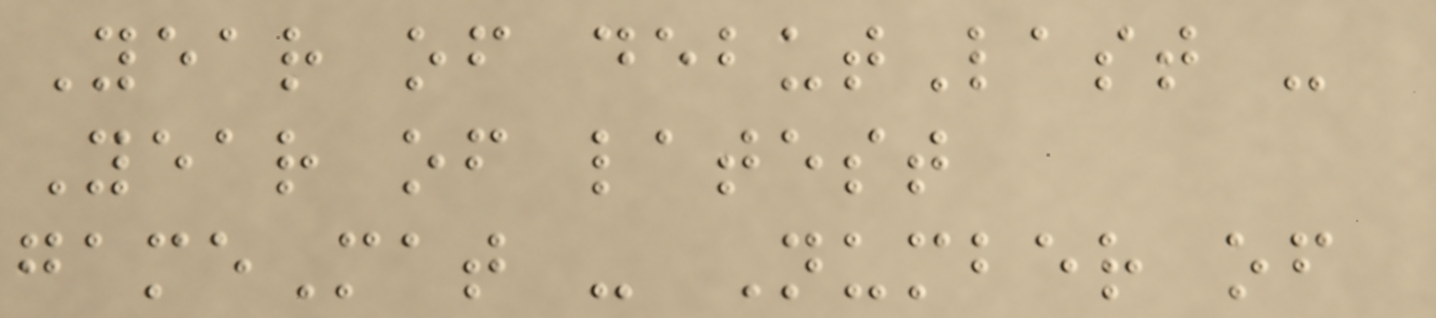Year of debutLast -
Year of latest
gameMat - Number of
